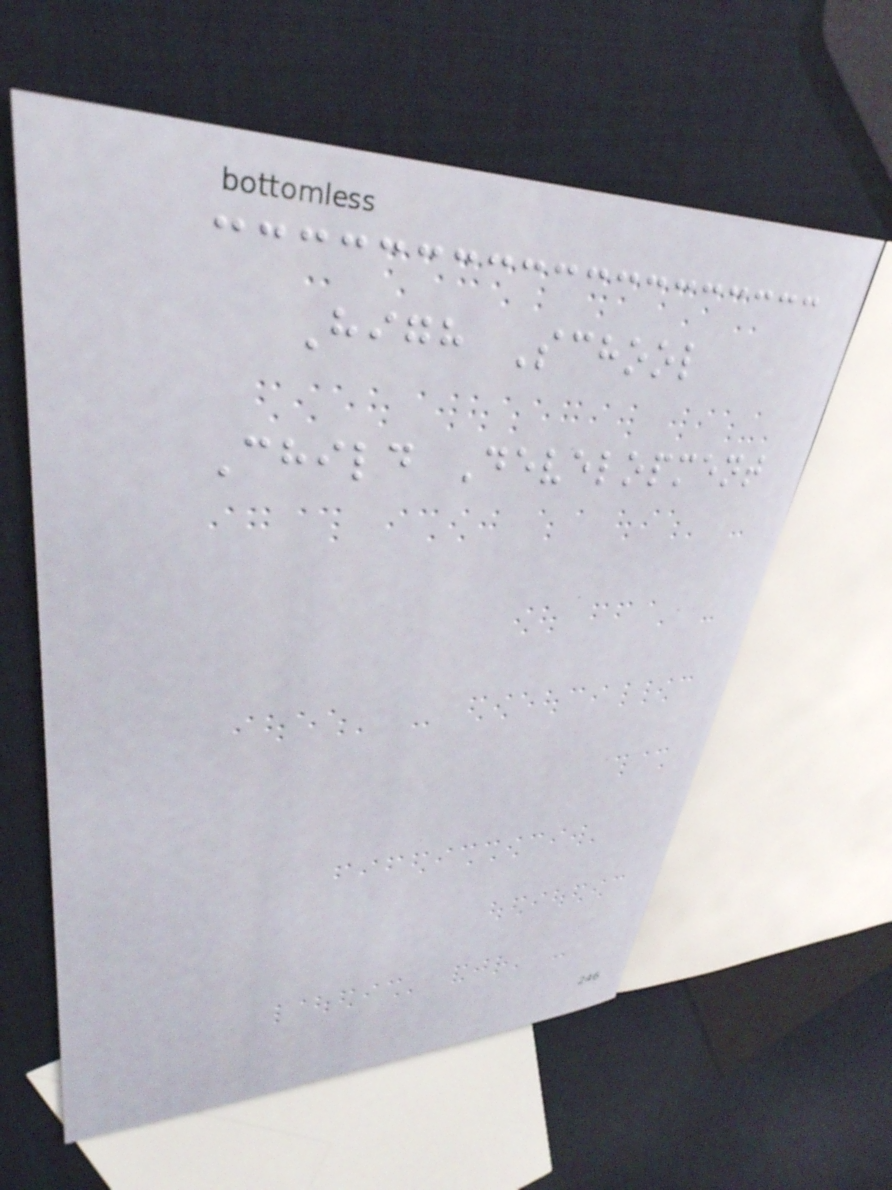High School
Child Development
